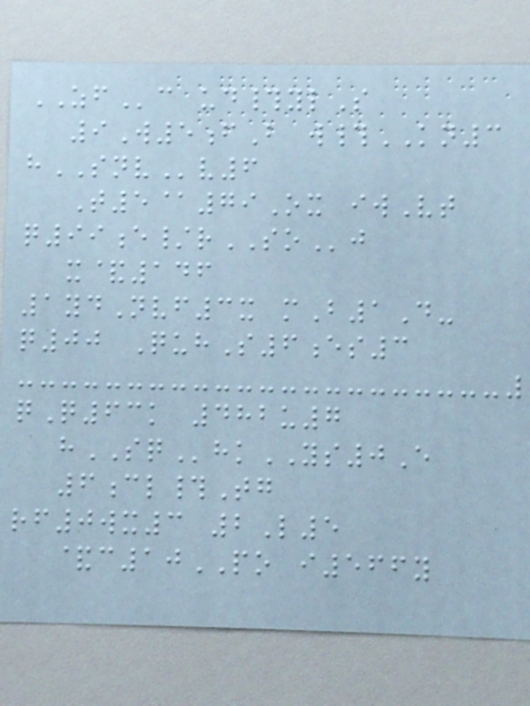ZFc ud#ylS
9W5fB w#KN3
hSNVv6
T5@79Ox iwVt
q99e/rSOj
x&146
1ydNvf3x mB1D-
q00 QuhS6es3
qQ63k 482u7
hSQhkYS0E
6cl#Tg
rf0wx3 2L5
&c10PO i566y
